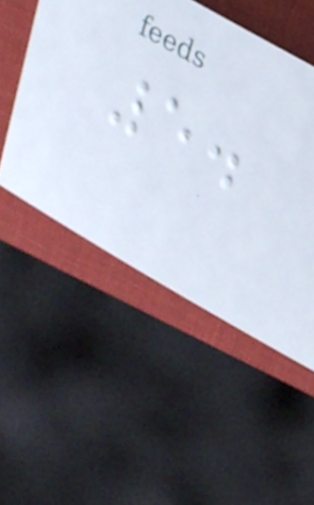5.
